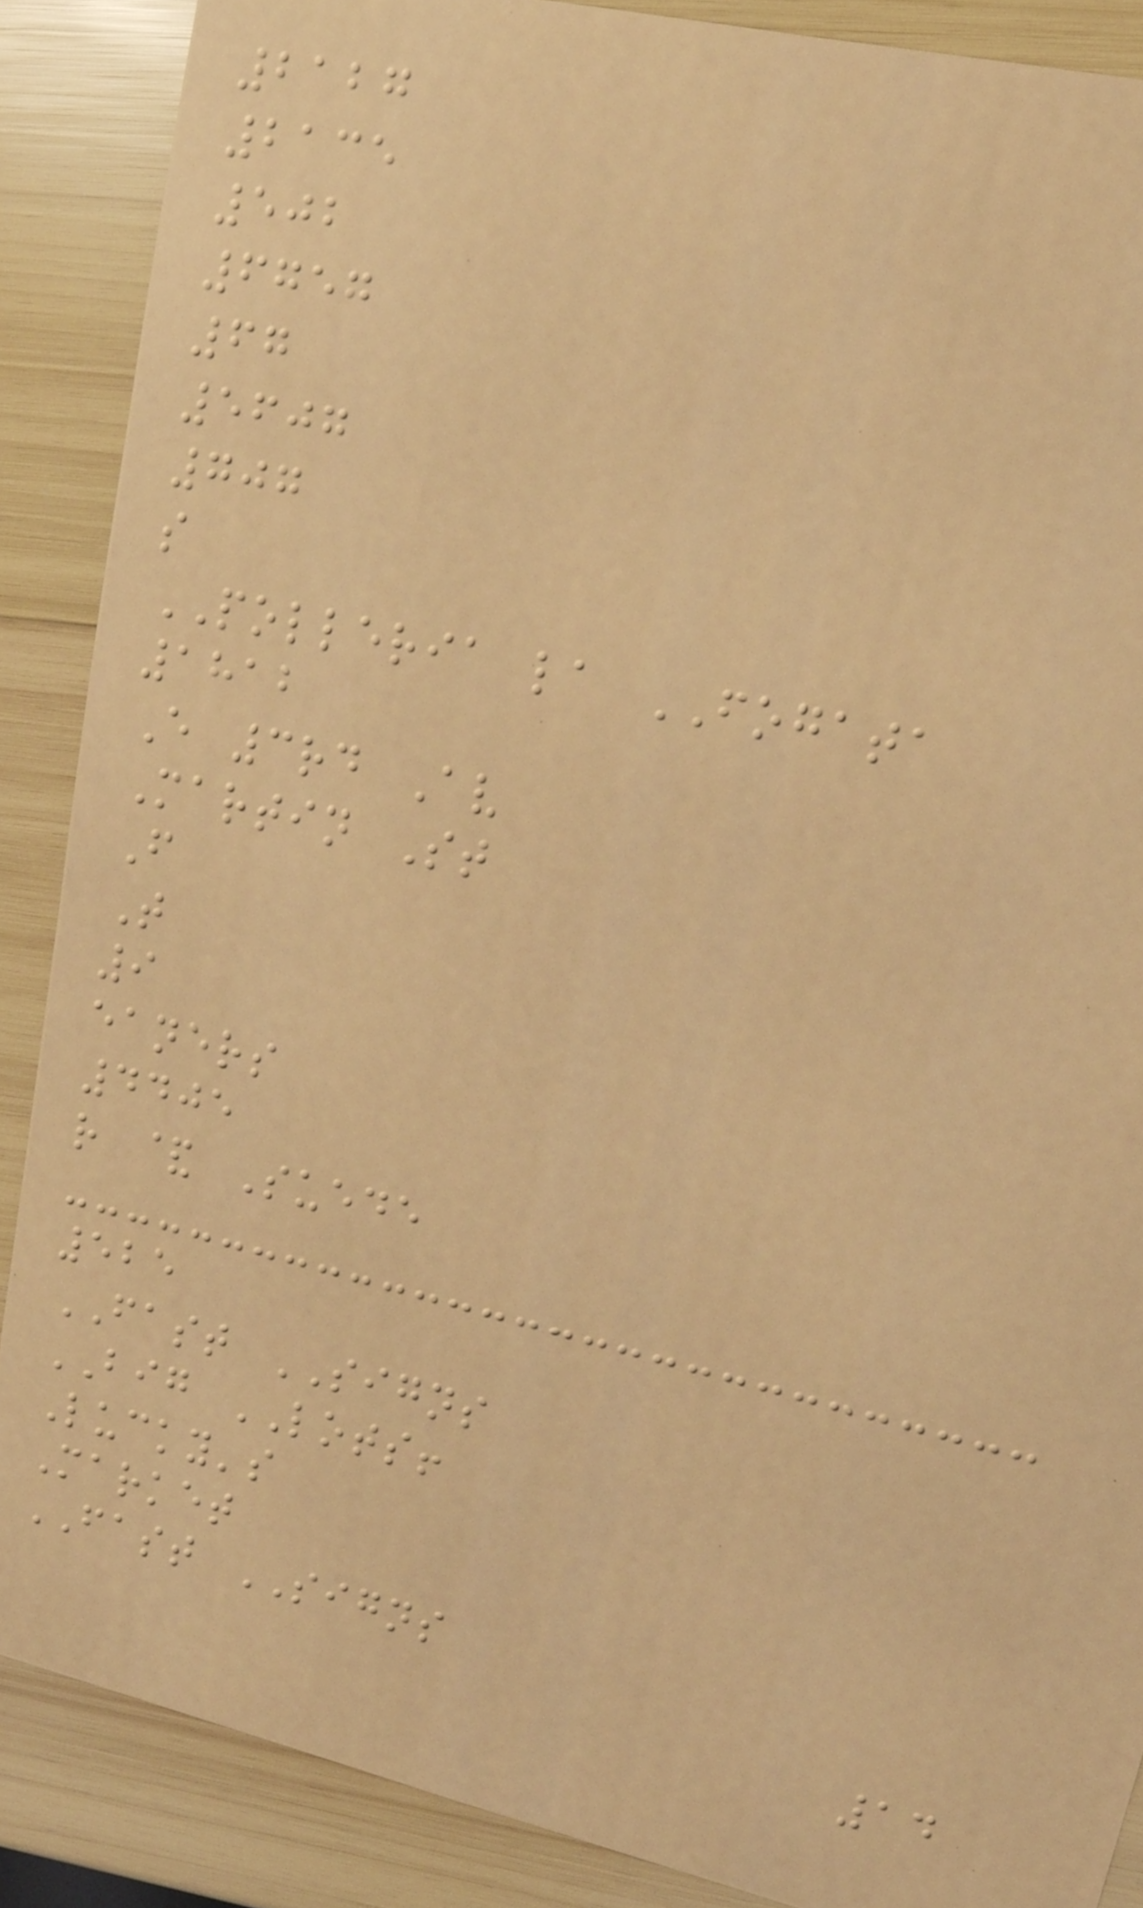2127
2135
502
6757
67
5607
707
s
POLLERIA la FOGATA
1812
E 3rd Av
Martin St
F
T
9
eaners
4405
r & Suede
525
FAST SIGNS
BIG LOTS!
Lucky's
Market
FAST SIGNS
14
